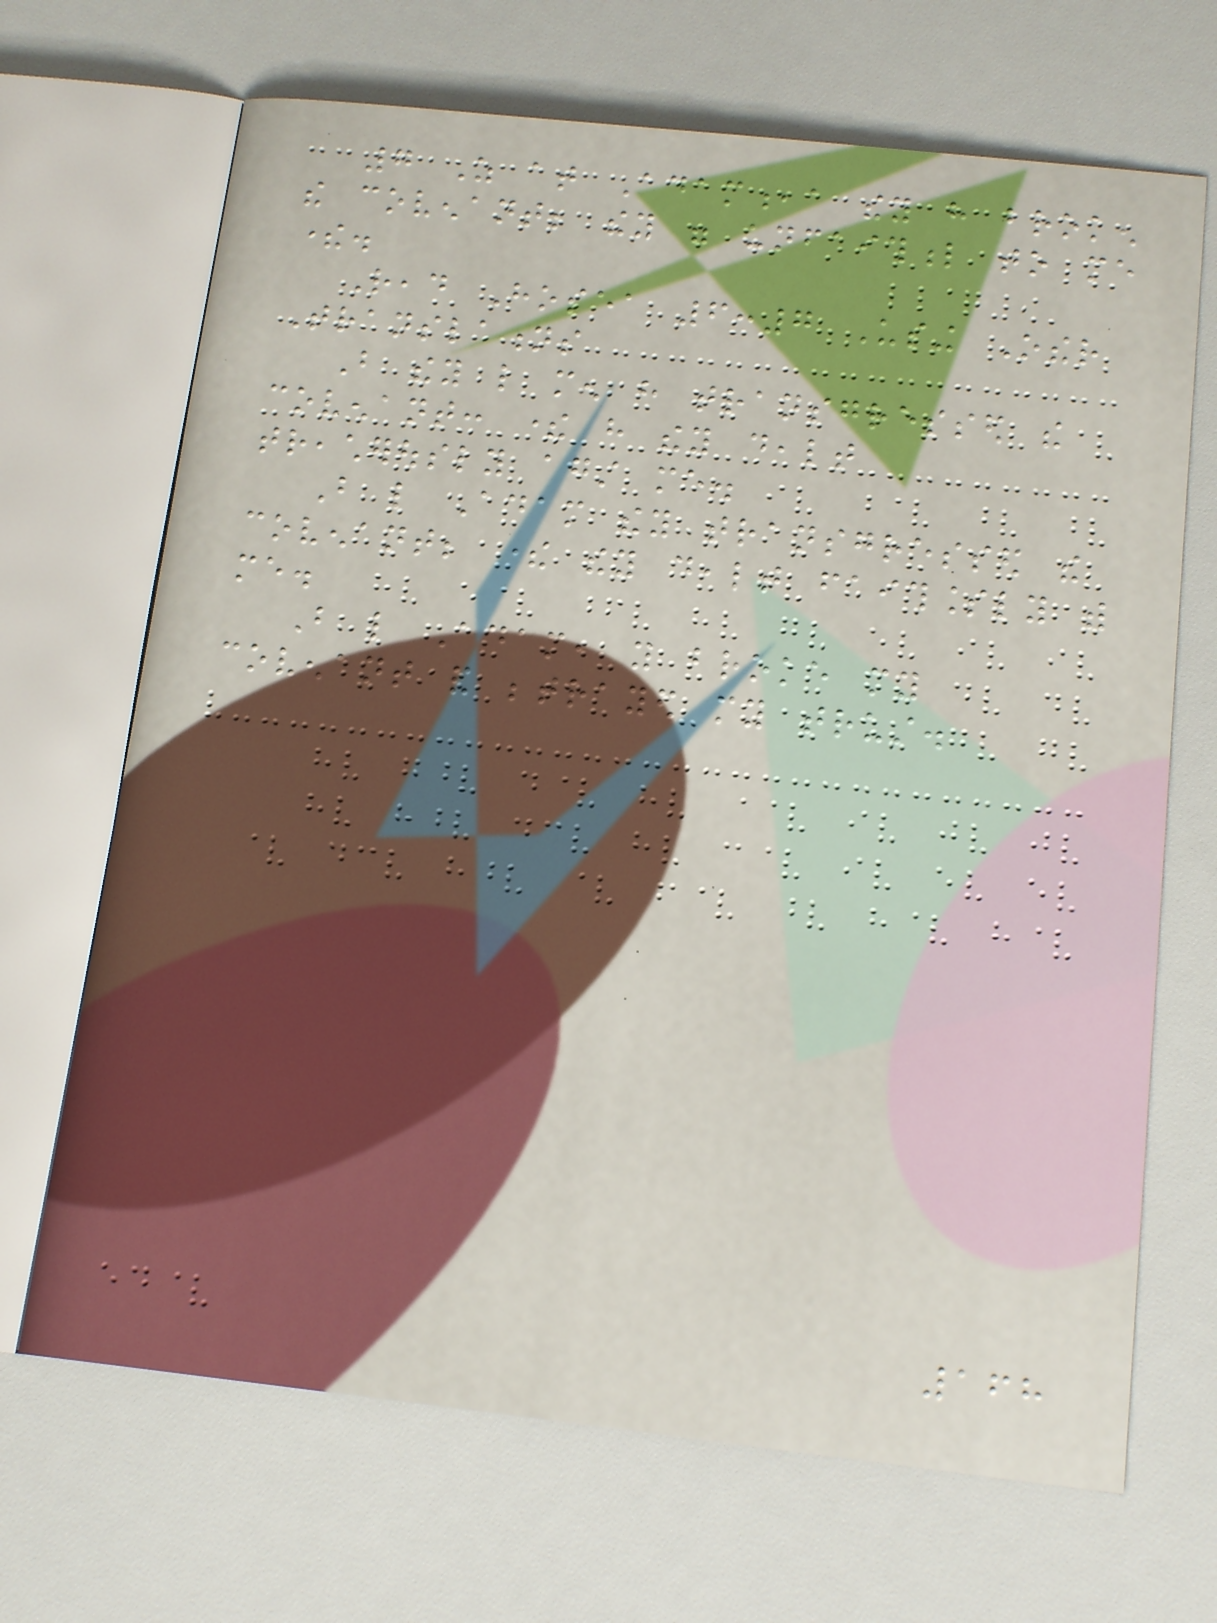7 As at Adam,a they have broken
the covenant; they were unfaithful to me
there.
Read Hosea 6:7 Using Other
Translations
But they like men have transgressed the
covenant: there have they dealt
treacherously against me.
But like Adam they transgressed the
covenant; there they dealt faithlessly with
me.
But like Adam, you broke my
covenant and betrayed my trust.
168
